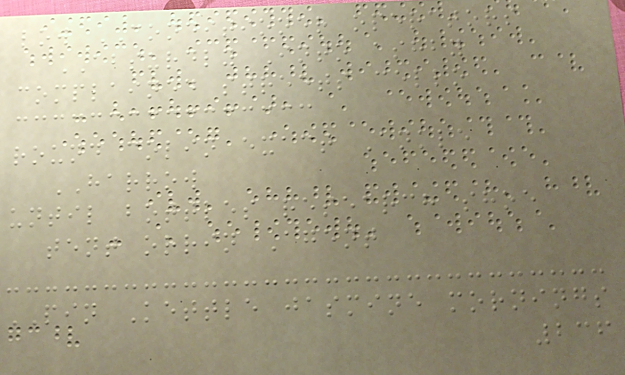low CONDITIONER operators
ABSURDLY Into ashby
complained streets cello
round colin exact Ankle
HARROW
until bottles research shoe
tent orrin Agent
PIN Kettle jasmine mornings
236
